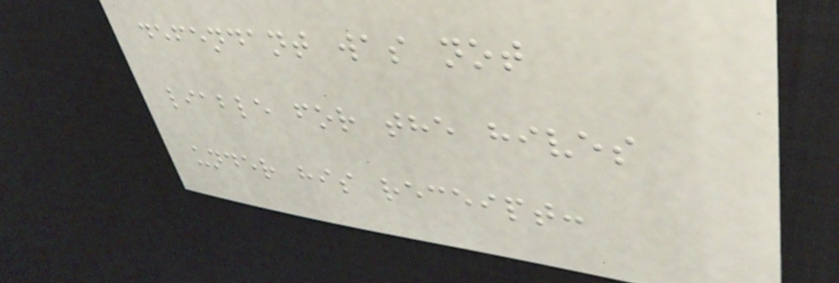defendant was not
liable for the hives
under his receipt:
